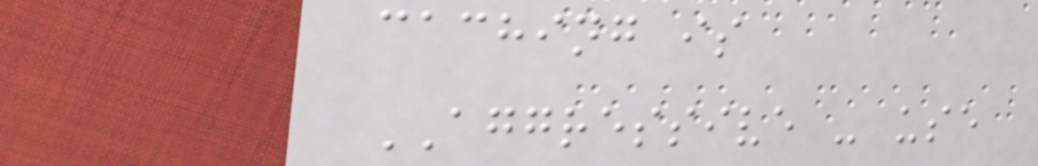caching is
AGGRESSIVE - use
